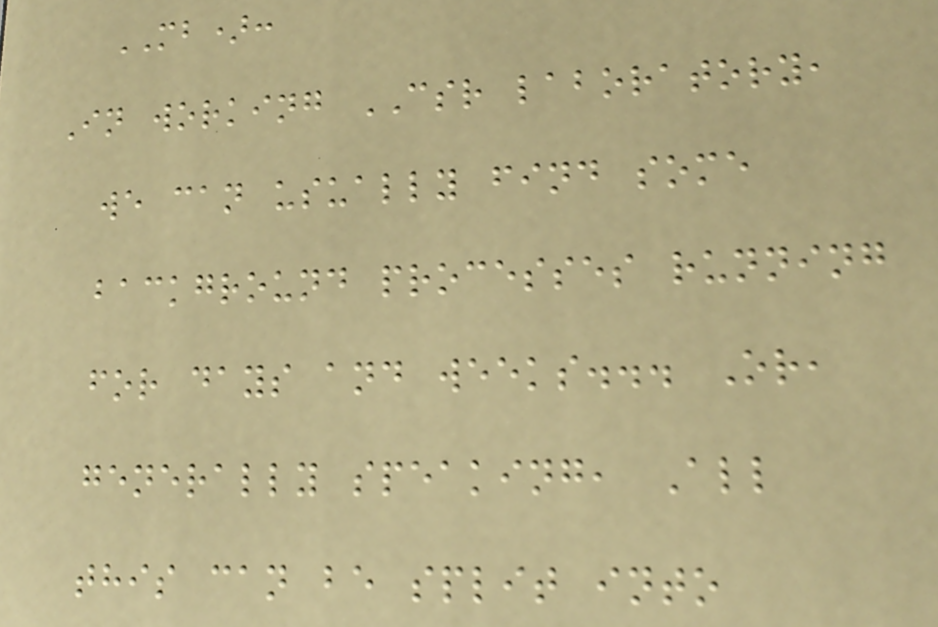MB):
In working CSR laboratory,
we can usually find some
background processes running
for days and weeks... Or,
generally speaking, All
this can be split into
